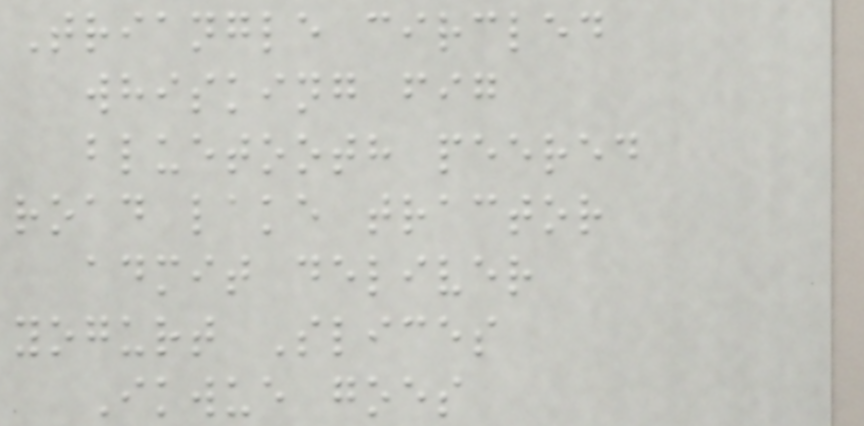Triangle circled
whisking fig
bluetooth peered
road lake tractor
admit deliver
yogurt Slices
Ikwue goes
